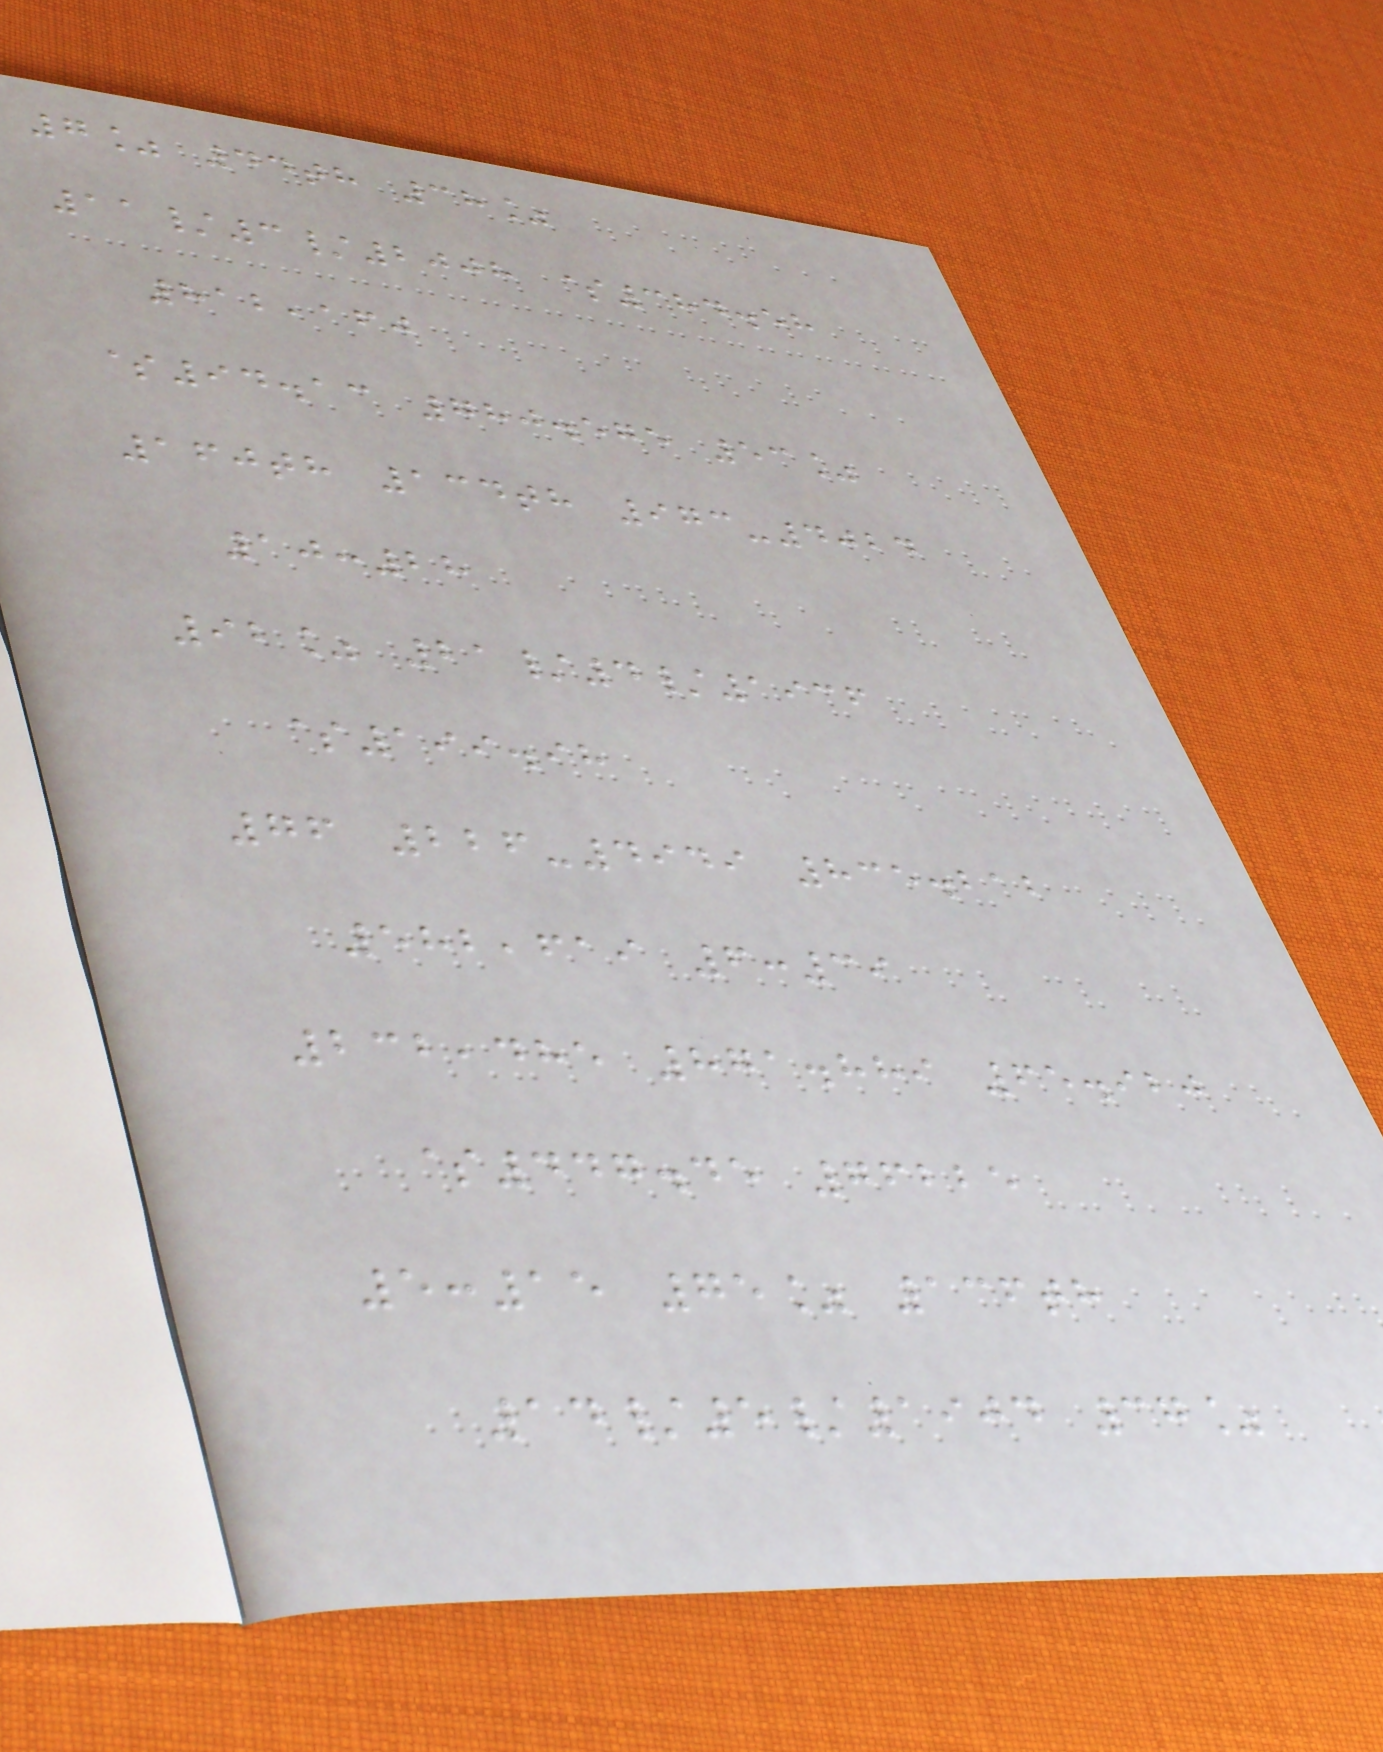7% 44th 38%
11/3/2008 $384.58
812,160
$94.13 780.575 53%
160th 134th 973-4024
10:28
92% 21/4/1936
$199.98
76 226-4949 835.212
582,619 6:39
232,485 871.889 65.920
$447.45 76225
5:15 75% 136th
14/5/1904 37%
